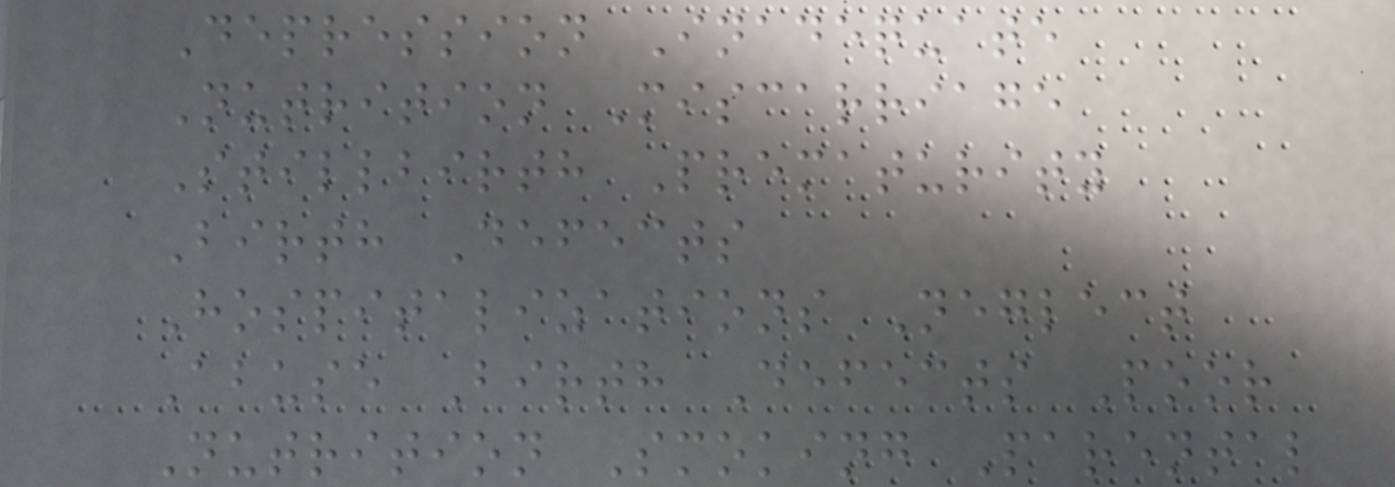Depression Inadequate
Nutrition Miscarriage
Stillbirth Prematurity
Birth Defects
Hospitalizations Neglect
Abuse Birth Defects Poor
Nutrition Smoking Parental
